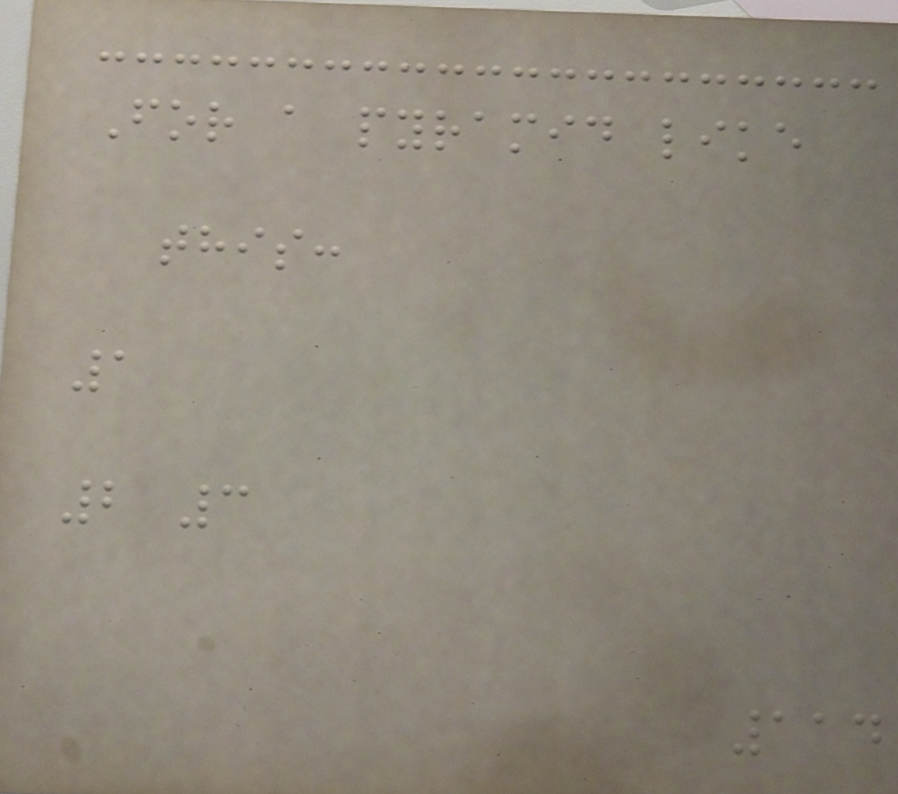For a pyramid like
this:
1
2 3
114
